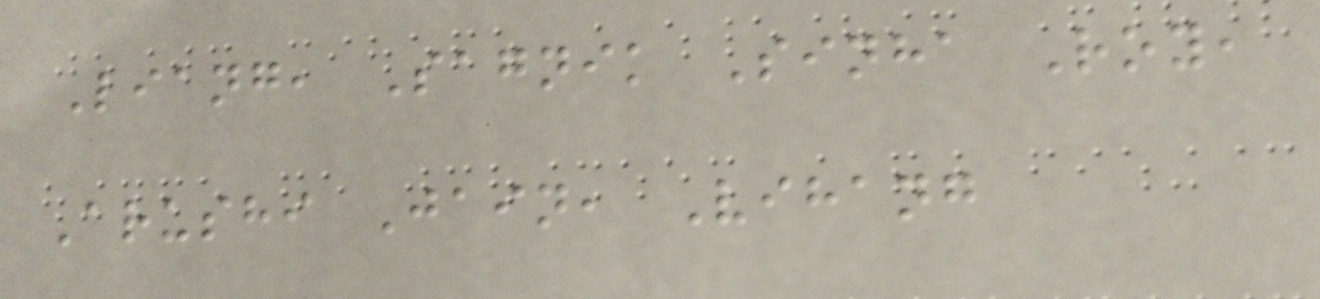Liang, Sagnik Sinha Roy,
Arushi Jain, Vihang
